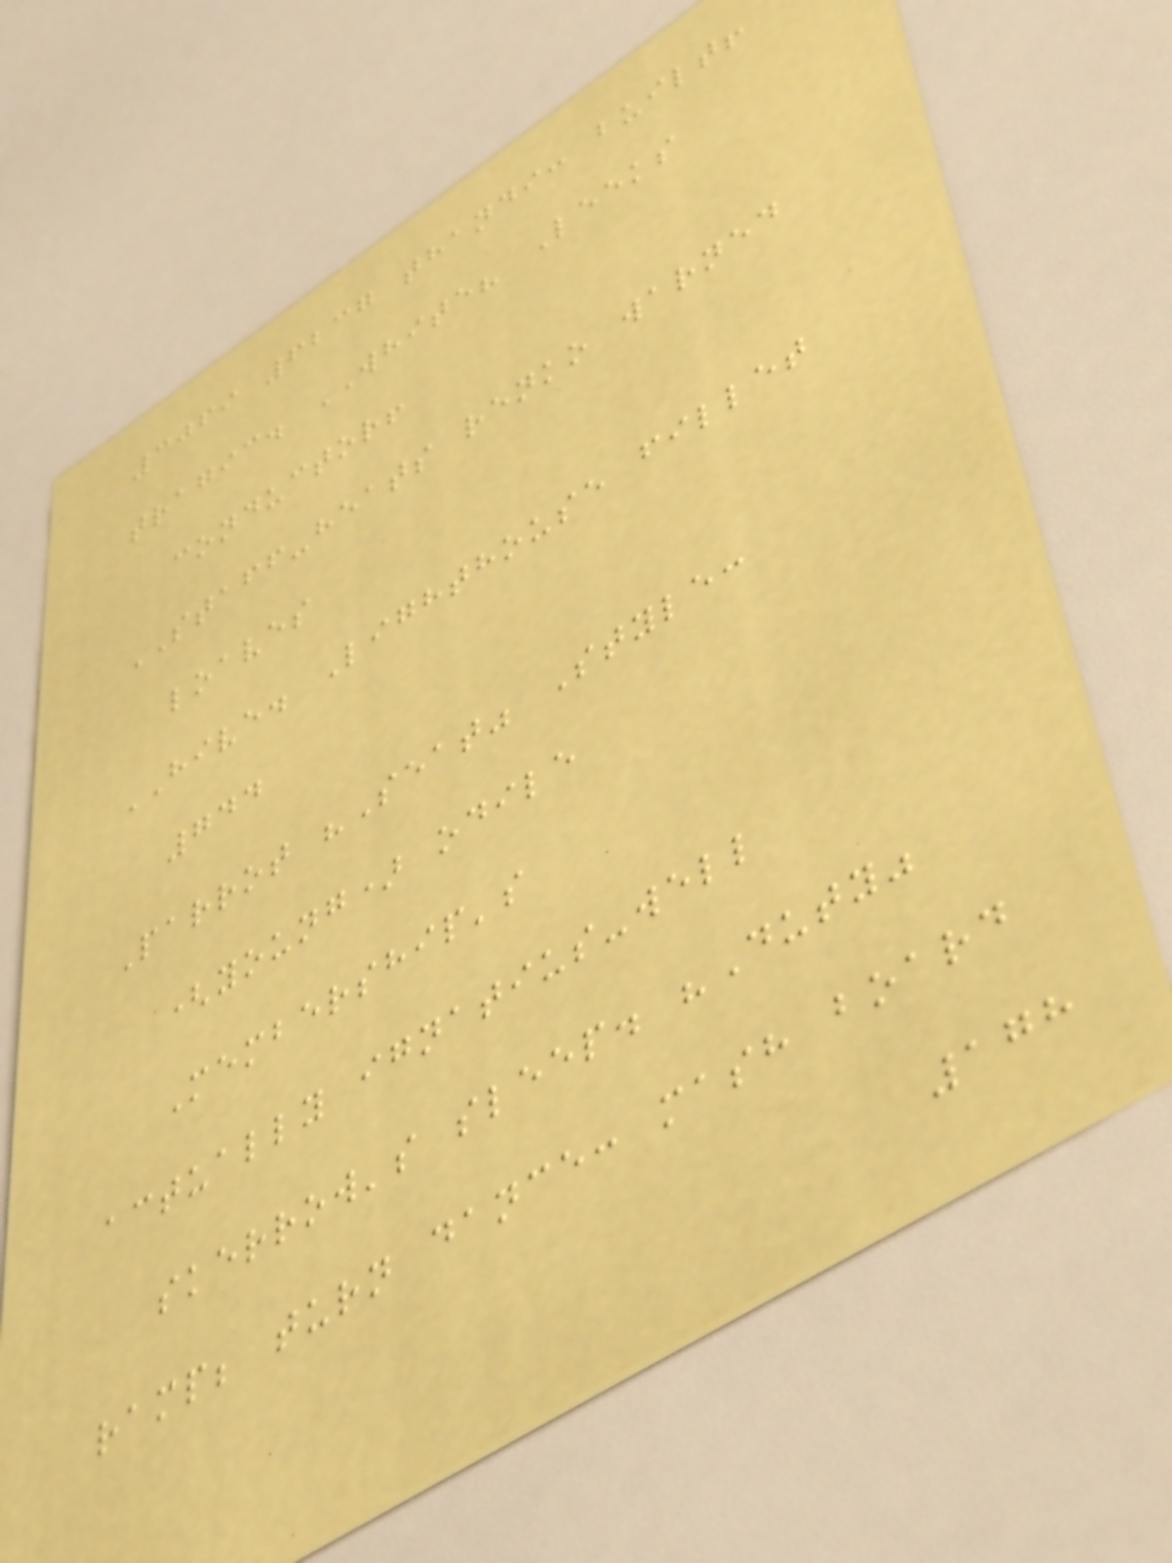3069 6237 thandi: built!
tragic. WHITE? Leeks
conductor!
STAFF-heats renko warned
loaves
HIVE. Lighthouse fillet
744
Parrot "Seat" Style:
(young) odile
Membership's
actually ignatius-well
skerrow's sleep. "Duty"
ramp; turn dance: mash board
178
